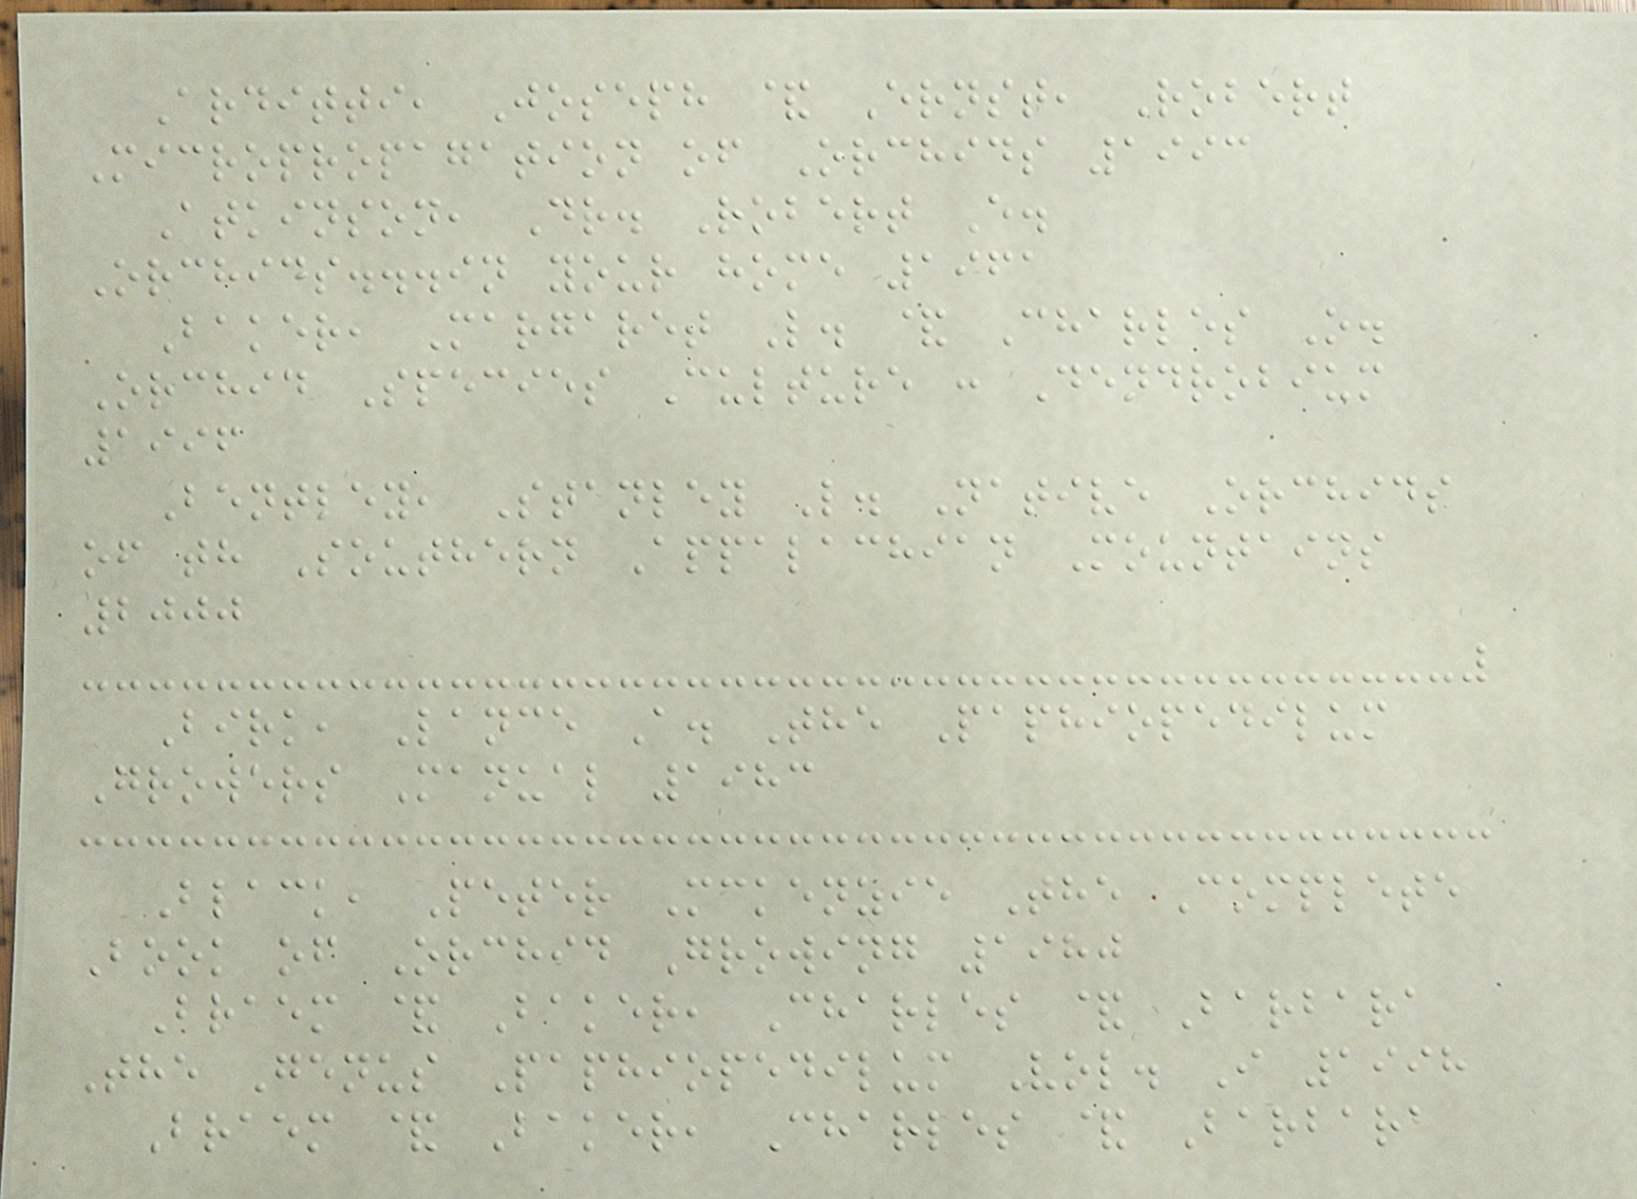Arditti, Joseph & Ernst, Robert
Micropropagation of Orchids 1993
Atkinson, Dr. Robert E.
Orchids...in your home 1961
Baker, Margaret L. & Charles O.
Orchid Species Culture : Dendrobium
1996
Bentley, Stanley L. Native Orchids
of th Southern Appalachian Mountains
2000
Birk, Lance A. The Paphiopedilum
Growers Manual 1983
Black, Peter Mckenzie The Complete
Book of Orchid Growing 1980
Braem & Baker, Charles & Barbara
The Genus Paphiopedilum Vol. I 1998
Braem & Baker, Charles & Barbara
